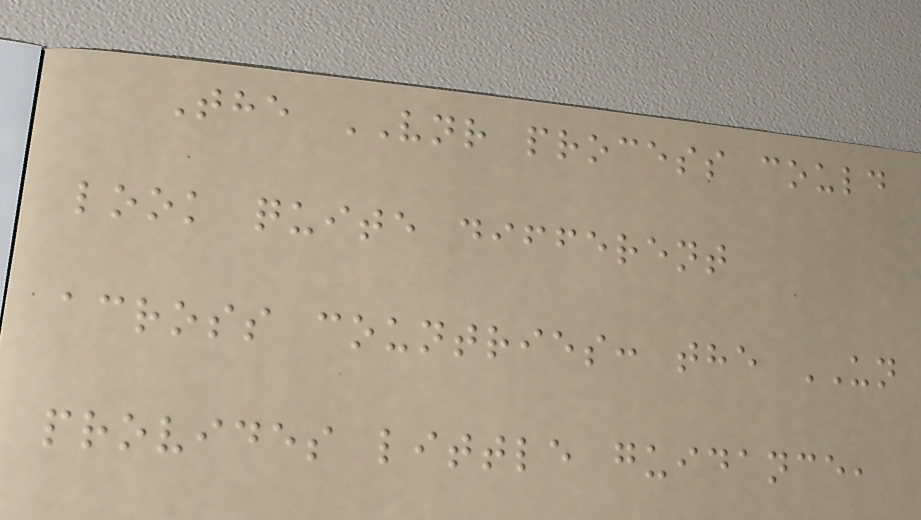The VNR process could
look quite different
across countries: the UN
provides little guidance,
